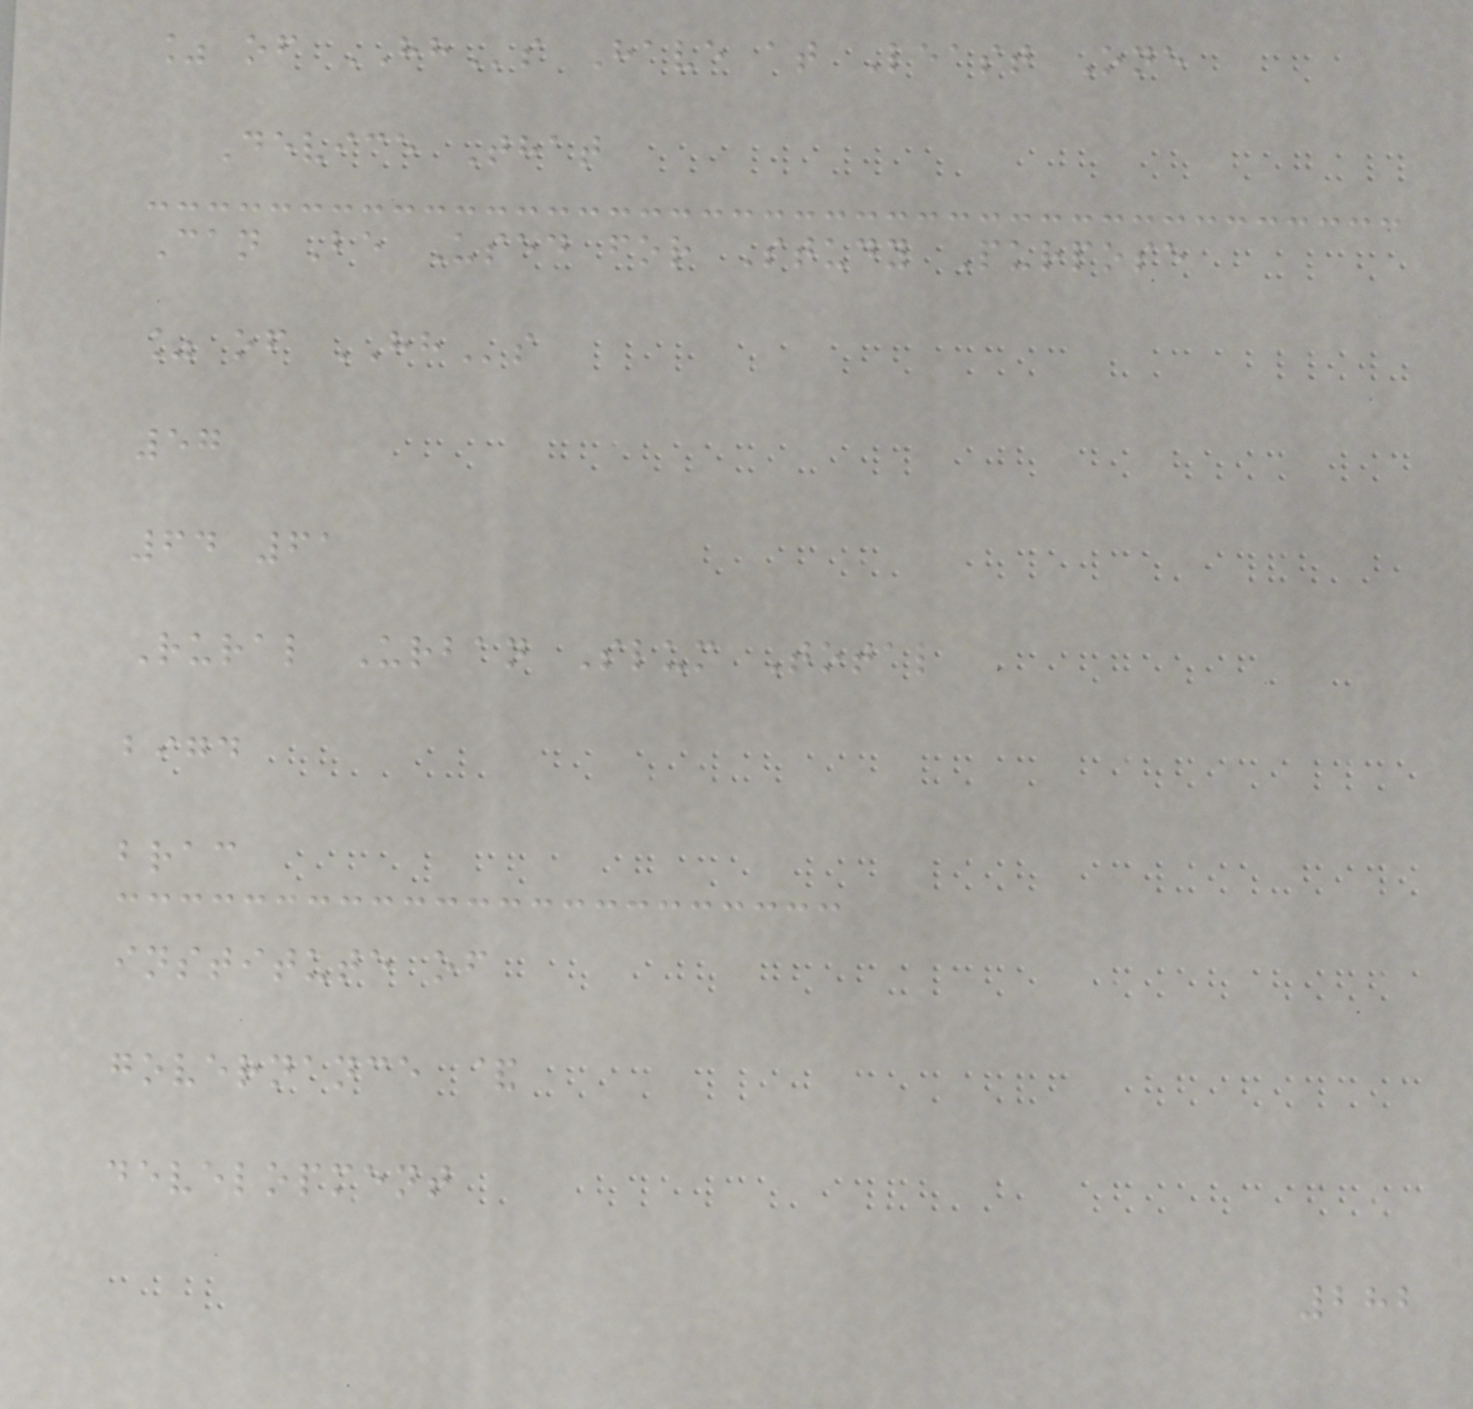% of HHs Have at Least One
Device That
Can Be Used for Study Purpose
% of HHs
57
64 61
Rural Urban Slum Total
bigd
brac
institute of
governance &
development
282
